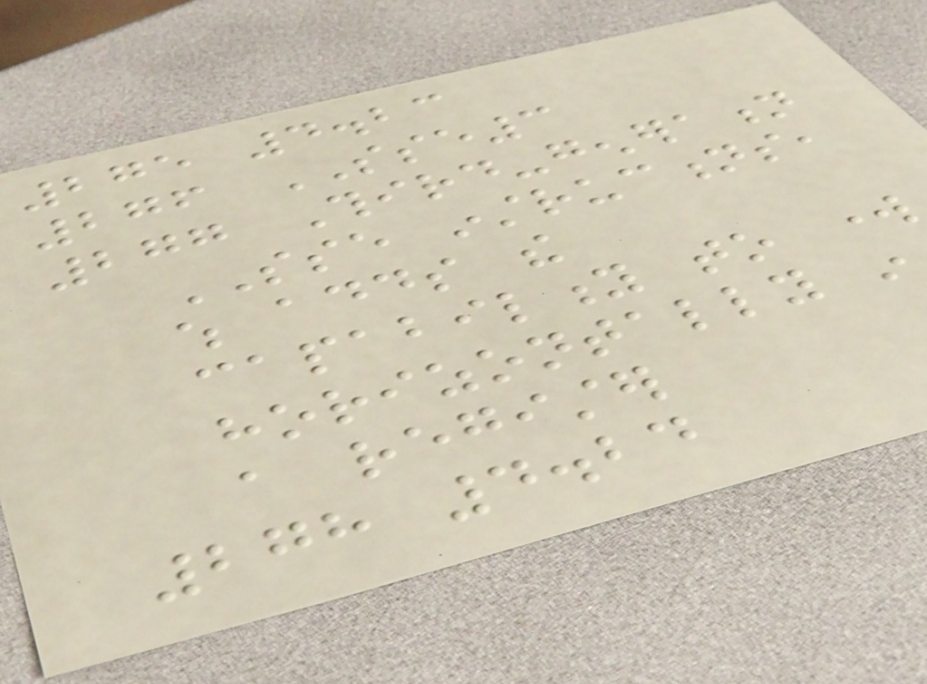275 4.23
276 SSE3
277 Third-generation
SSE instructions,
which adds the
capability to work
horizontally in
a register
278 4.24
